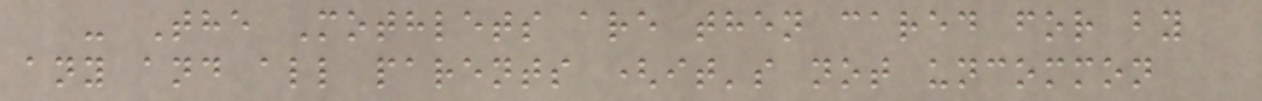- The Mothlets are then cared for by
any and all parents (it's not uncommon
